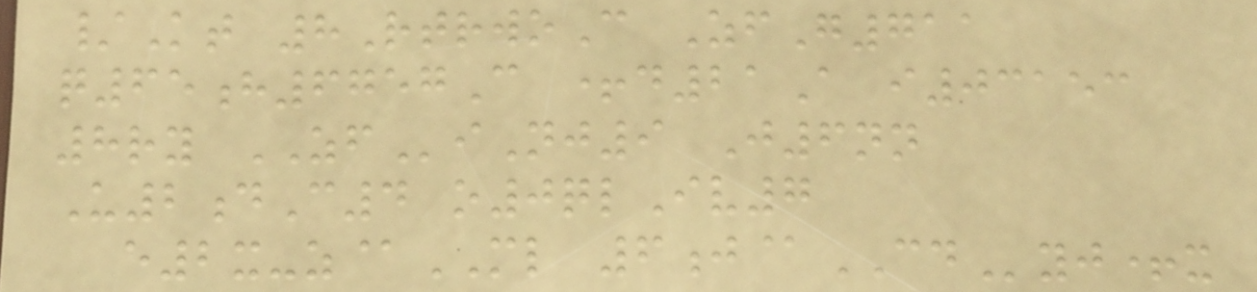/Kt 8RtrwoC ZfG711
q65h6757C +d21A i03153
8ry ZFiNj9 J6nn
U2dC4 o0qlIv7
e2x-z@ML 6j@CDyj+x
